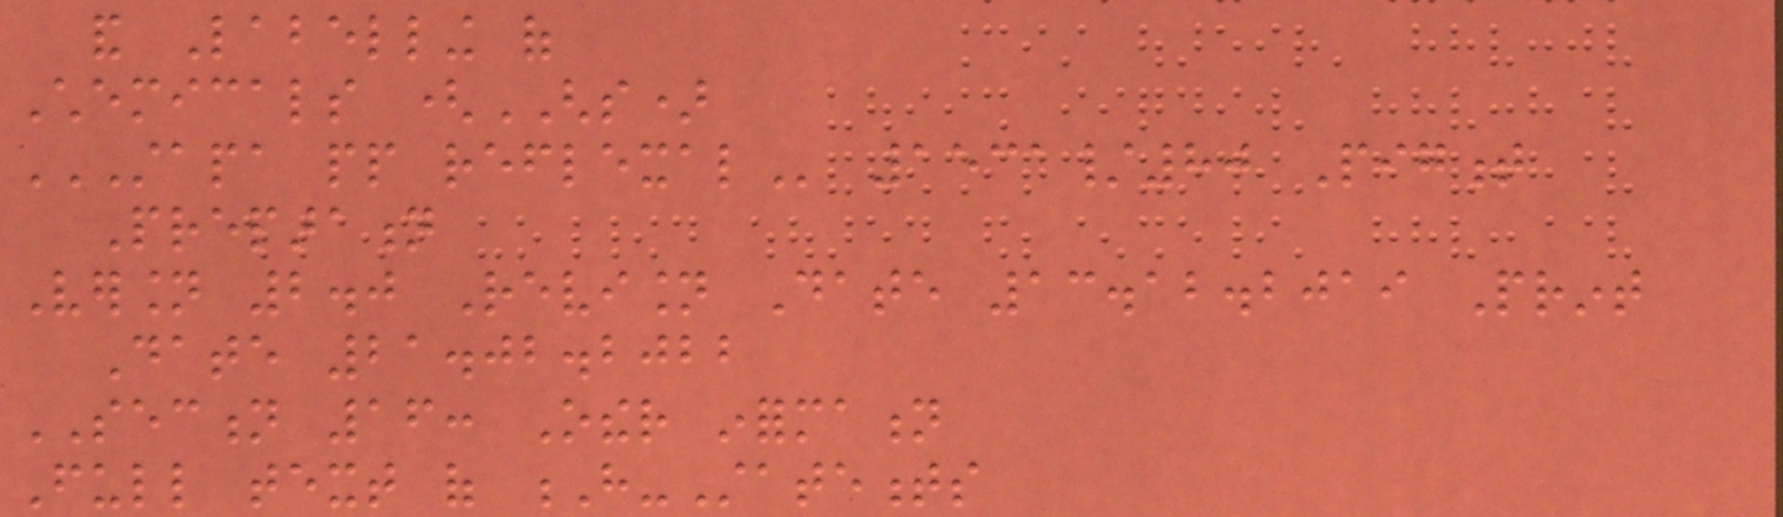and Labelling of
Chemicals (GHS)
STAPA PP REFLEXAL 1531/80 Pigment
Preparation
Version 2.0 Revision Date 13.12.2019 Print
Date 21.02.2022
SECTION 16: Other information
Full text of H-Statements
